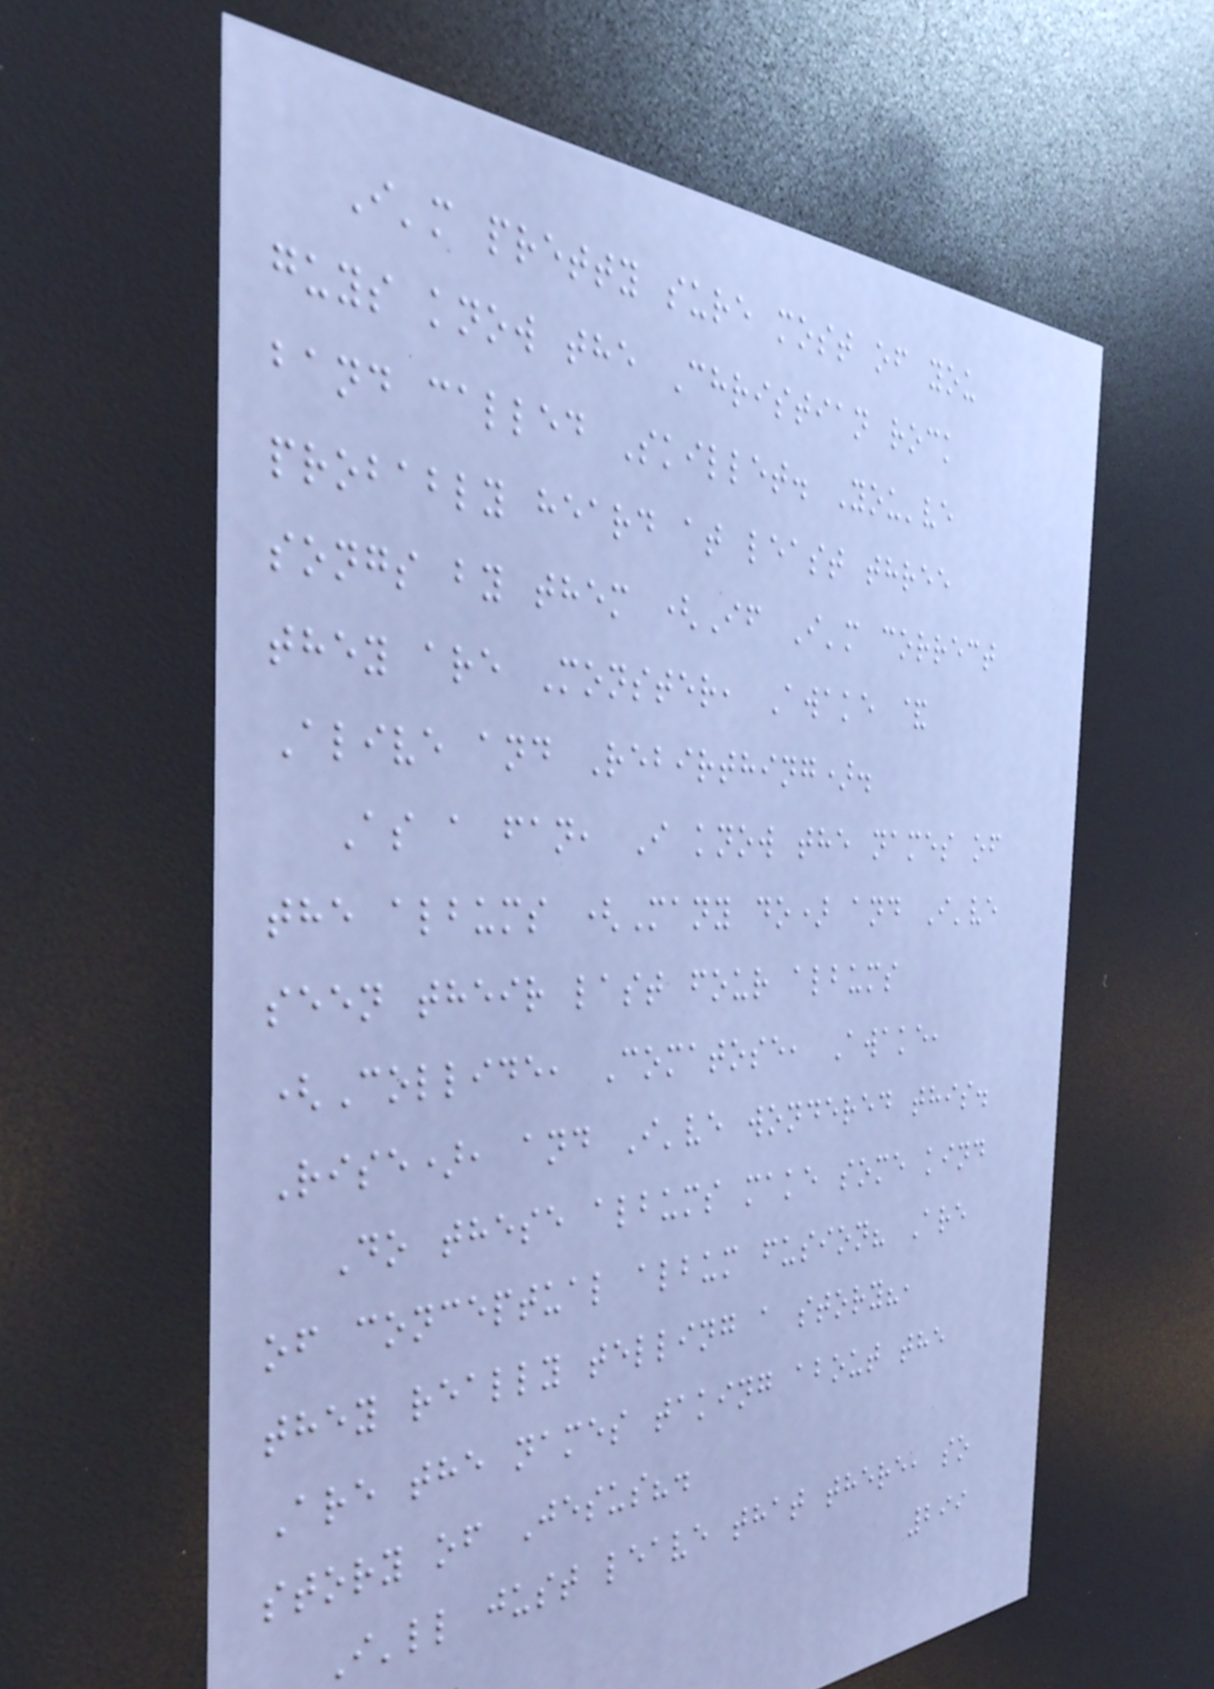I'm pretty sure most of you
guys know the Christian rock
band called Skillet. You've
probably heard at least three
songs by them (If I'm correct
they are Monster, Awake &
Alive and Rebirthing).
As a fan, I know the names of
the albums (Many do) and I've
seen their last four albums
(Collide, Comatose, Awake,
Rise), and I've wondered this.
Do these albums make some kind
of conceptual album fusion? Are
they really telling a story?,
Are the names taking about the
story of Jesus?.
I'll just leave that there, so
299
